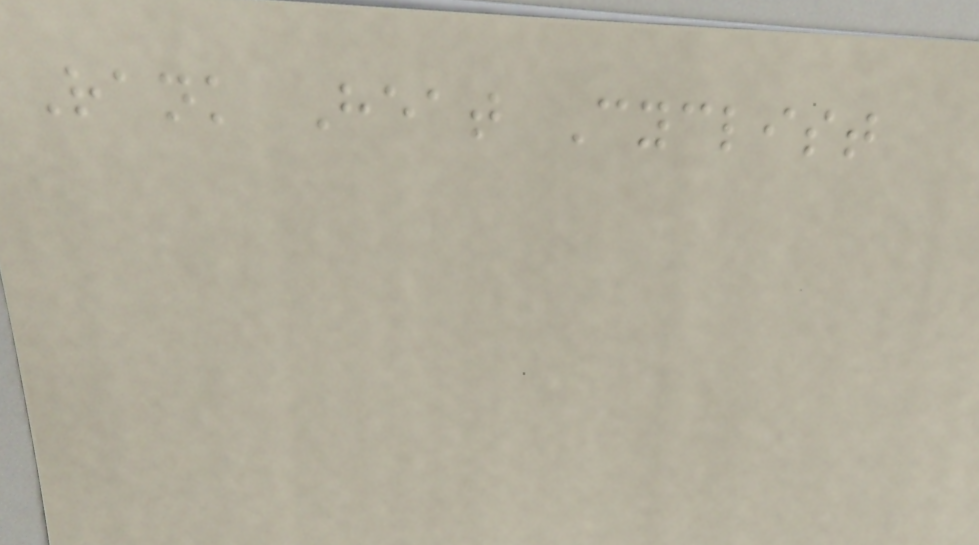Rank Heat Cyclist
